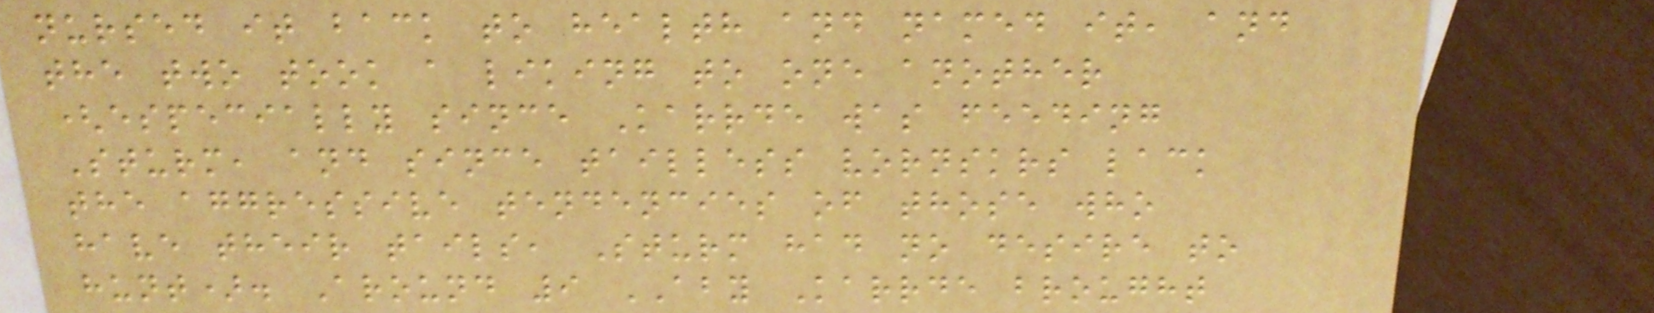nursed it back to health and named it, and
the two took a liking to one another
(especially since Karrde was feeding
Sturm, and since tailless vornskrs lack
the aggressive tendencies of those who
have their tails, Sturm had no desire to
hunt). Around 9 ABY Karrde brought
